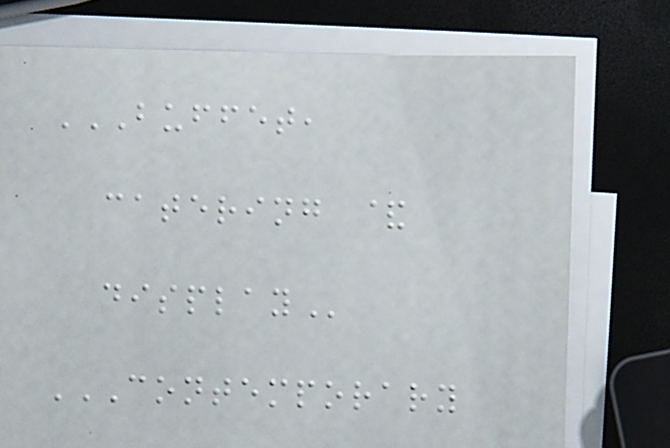BUFFET,
CATERING &
DISPLAY
CONTEMPORARY
